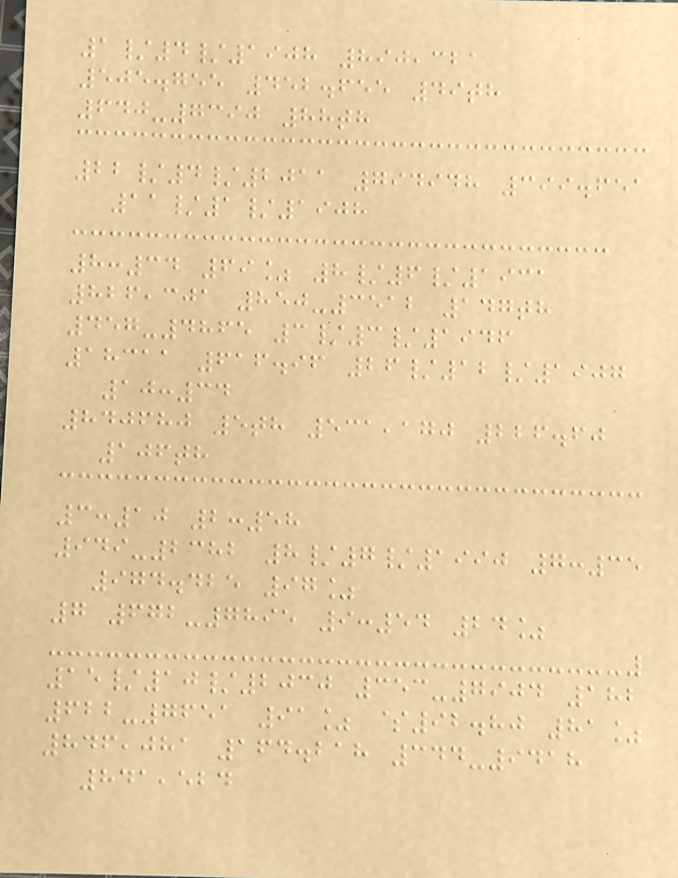1/4/1908 890,321
505.755 452.655 49th
640-7390 88th
22/4/2011 794948 399.651
11/1/1908
8:34 69% 8/6/1931
826,301 850-3512 147th
457-4865 3/3/1946
18311 616.96 26/12/1907
10:34
840680 5th 531,170 226.60
106th
3:10 2:58
949-2382 8/7/1990 7:35
974.425 97%
7 672-7895 9:54 24%
15/10/2030 353-7904 182
622-7651 91% $92.80 81%
846,081 164.218 344-9418
841,524
